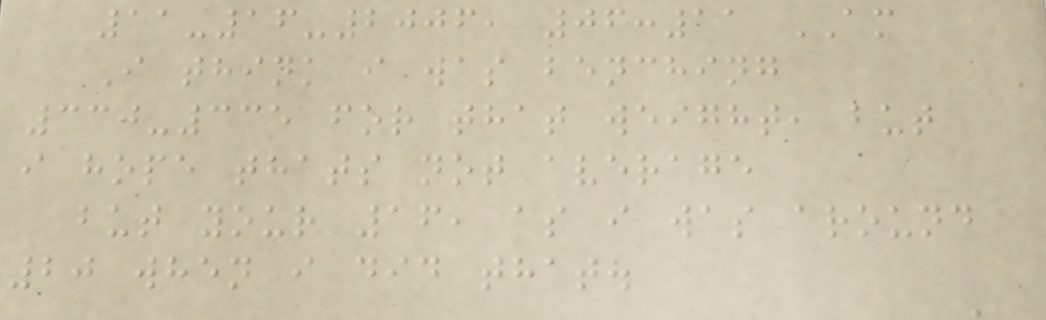11-16-2006, 06:11 AM
I think i was benching
330-335 for that weight, but
i hope thats not average
but your 16, as i was around
20 when i did that.
